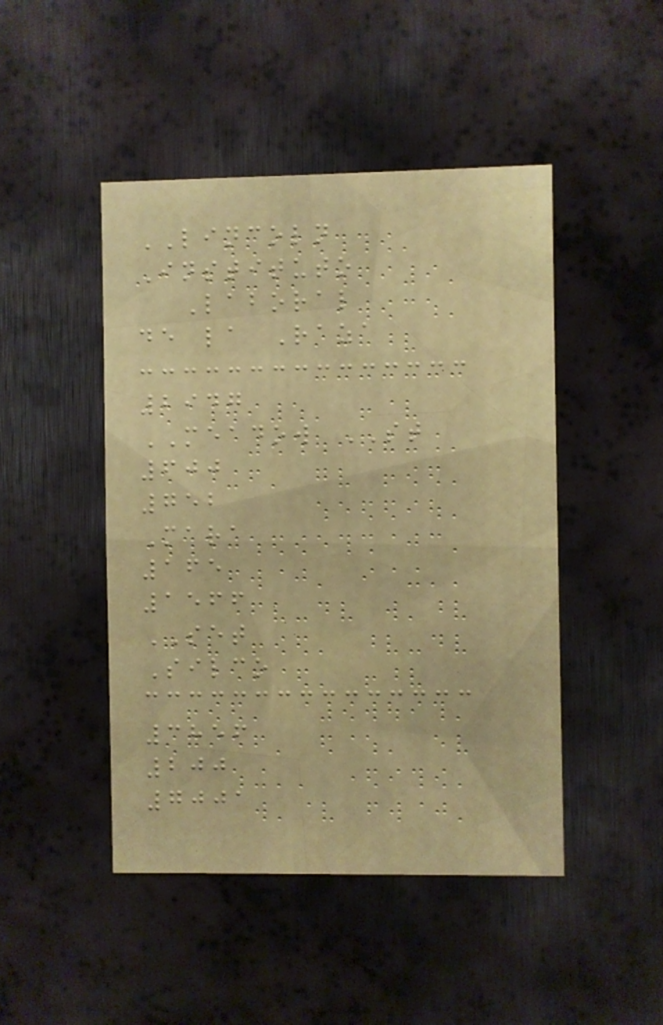LINCOLN
Instituto
Laboral
de la Raza
2947
MEADOW ST
600
752
Mara
165
1566
SET
Silco
3856
200
7001
